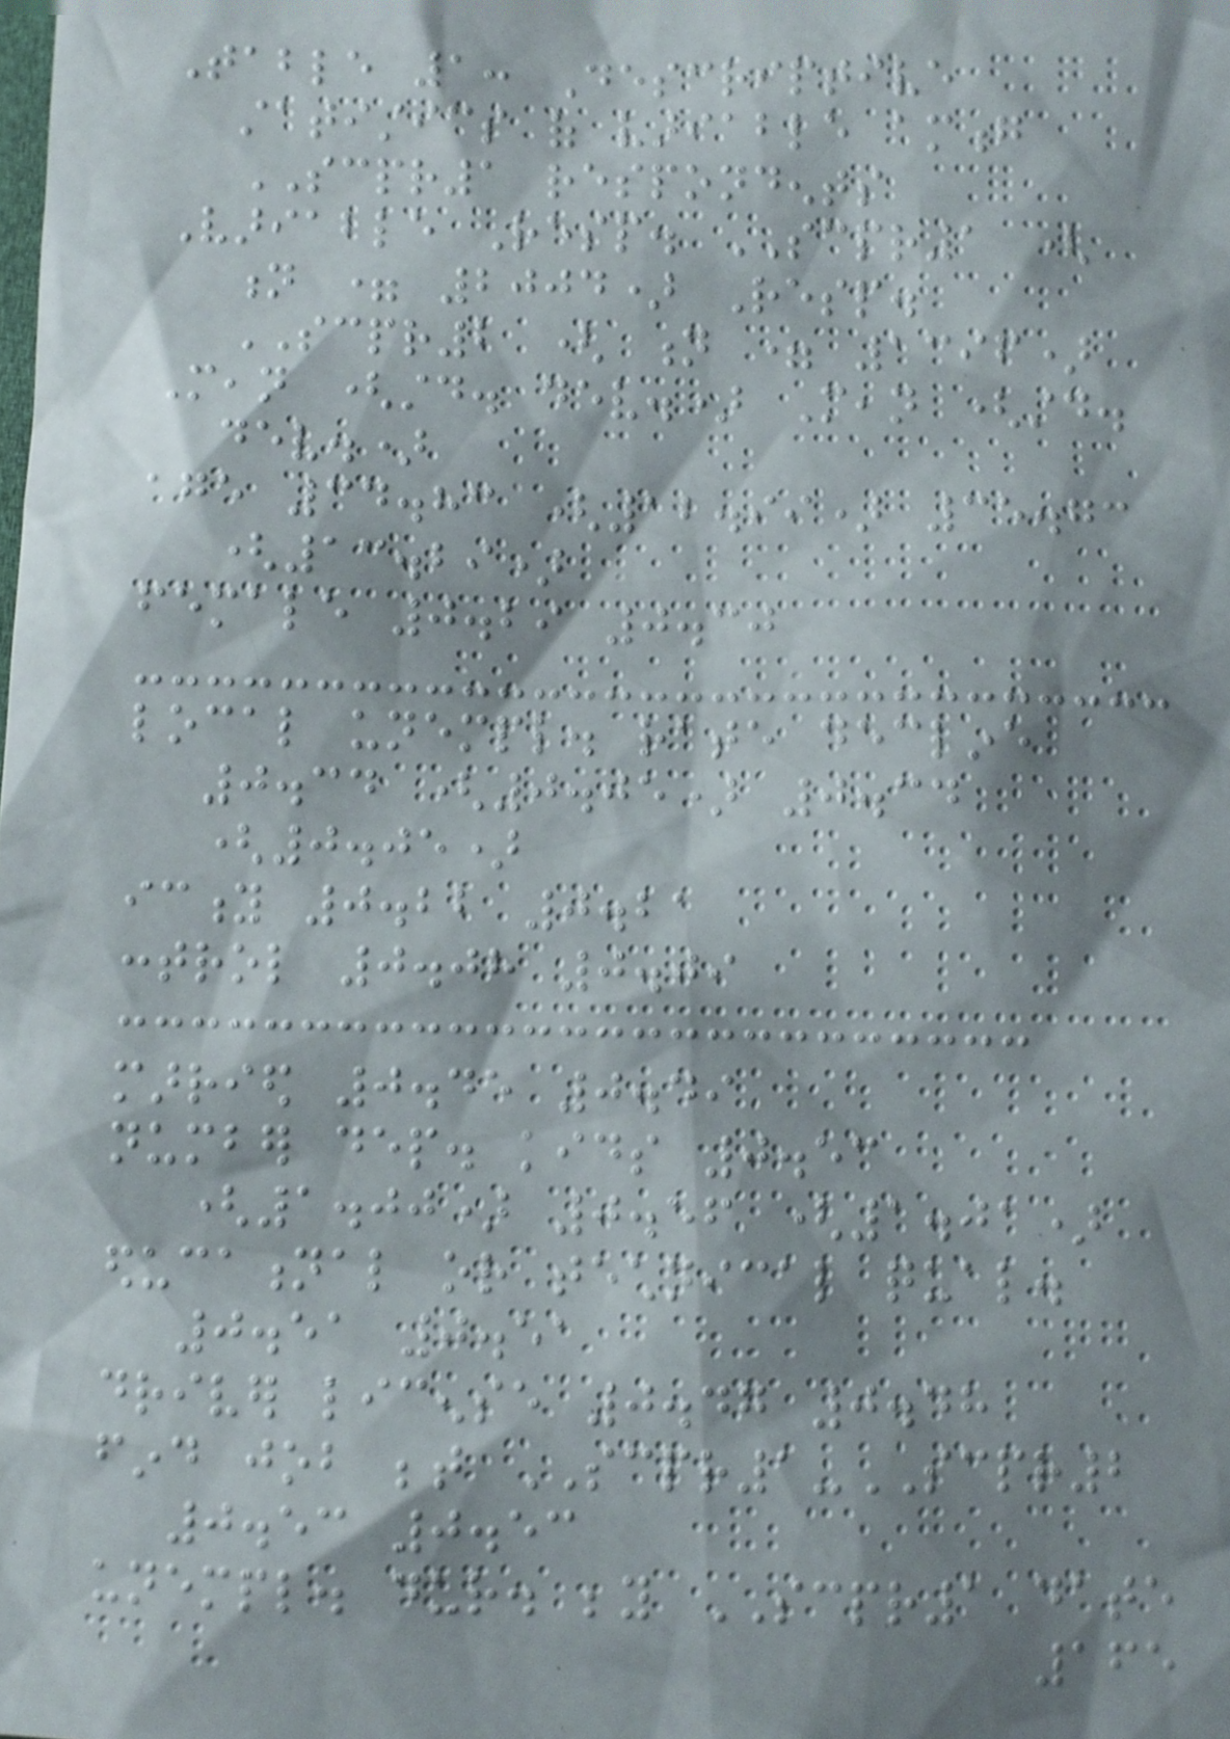Table 1: Descriptive
statistics of variable among
SCPR1 respondents
Variable Resp. SCPR1 (
n = 2004) Resp.
SCPR2 ( n = 1396)
Mean (std. dev.) Mean (std.
dev.)
age 34.83 (12.99) 35.73
(13.29)
female 0.29 0.30
local unempl. rate decline
0.34 (0.05) 0.34
(0.05)
icity 0.22 0.21
control 0.08 0.09
married 0.45 0.49
number dep. kids 0.53
(1.00) 0.56 (1.01)
educational or technical qual.
0.51 0.51
driver license 0.47 0.48
find job between SCPR1-SCPR2
0.53 0.53
unempl. dur. beyond SCPR1 date
165
